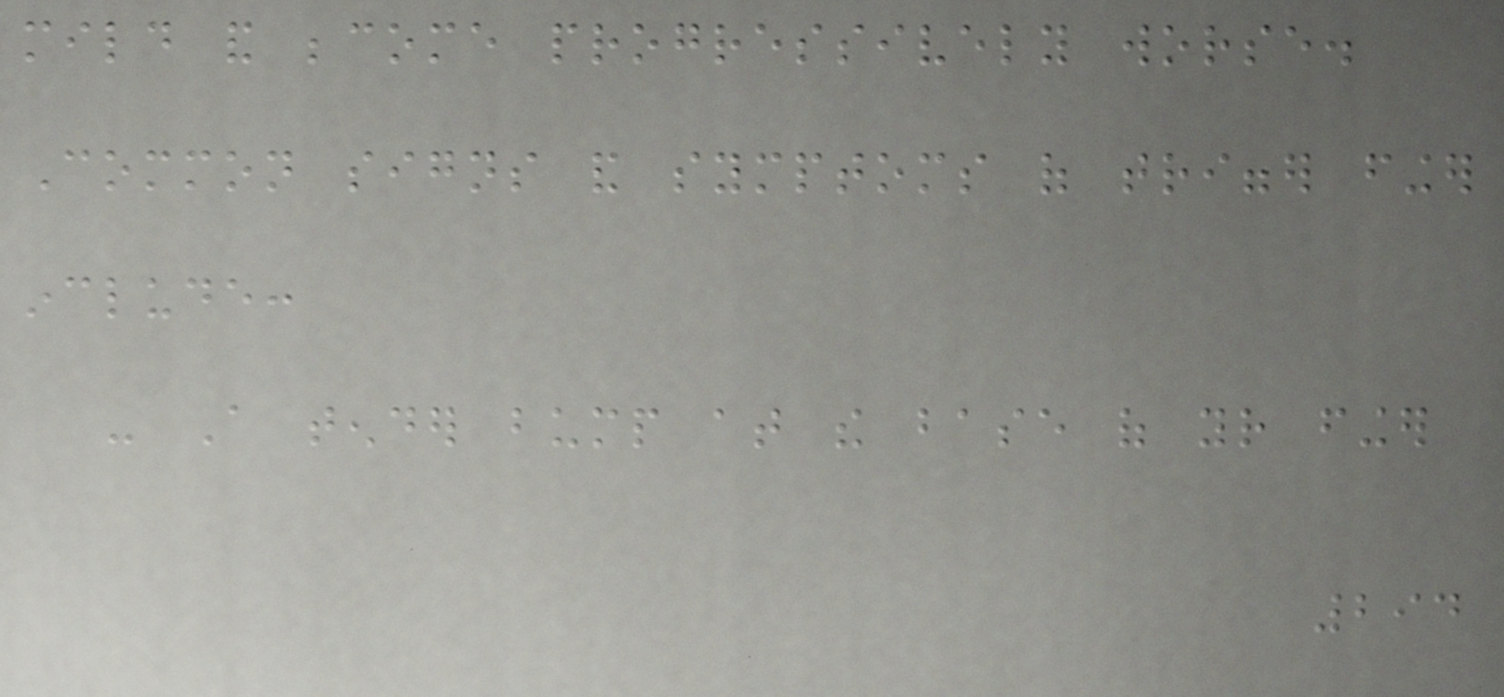mild and become progressively worse.
Common signs and symptoms of trigger finger
include:
- A tender bump at the base of your finger
294
